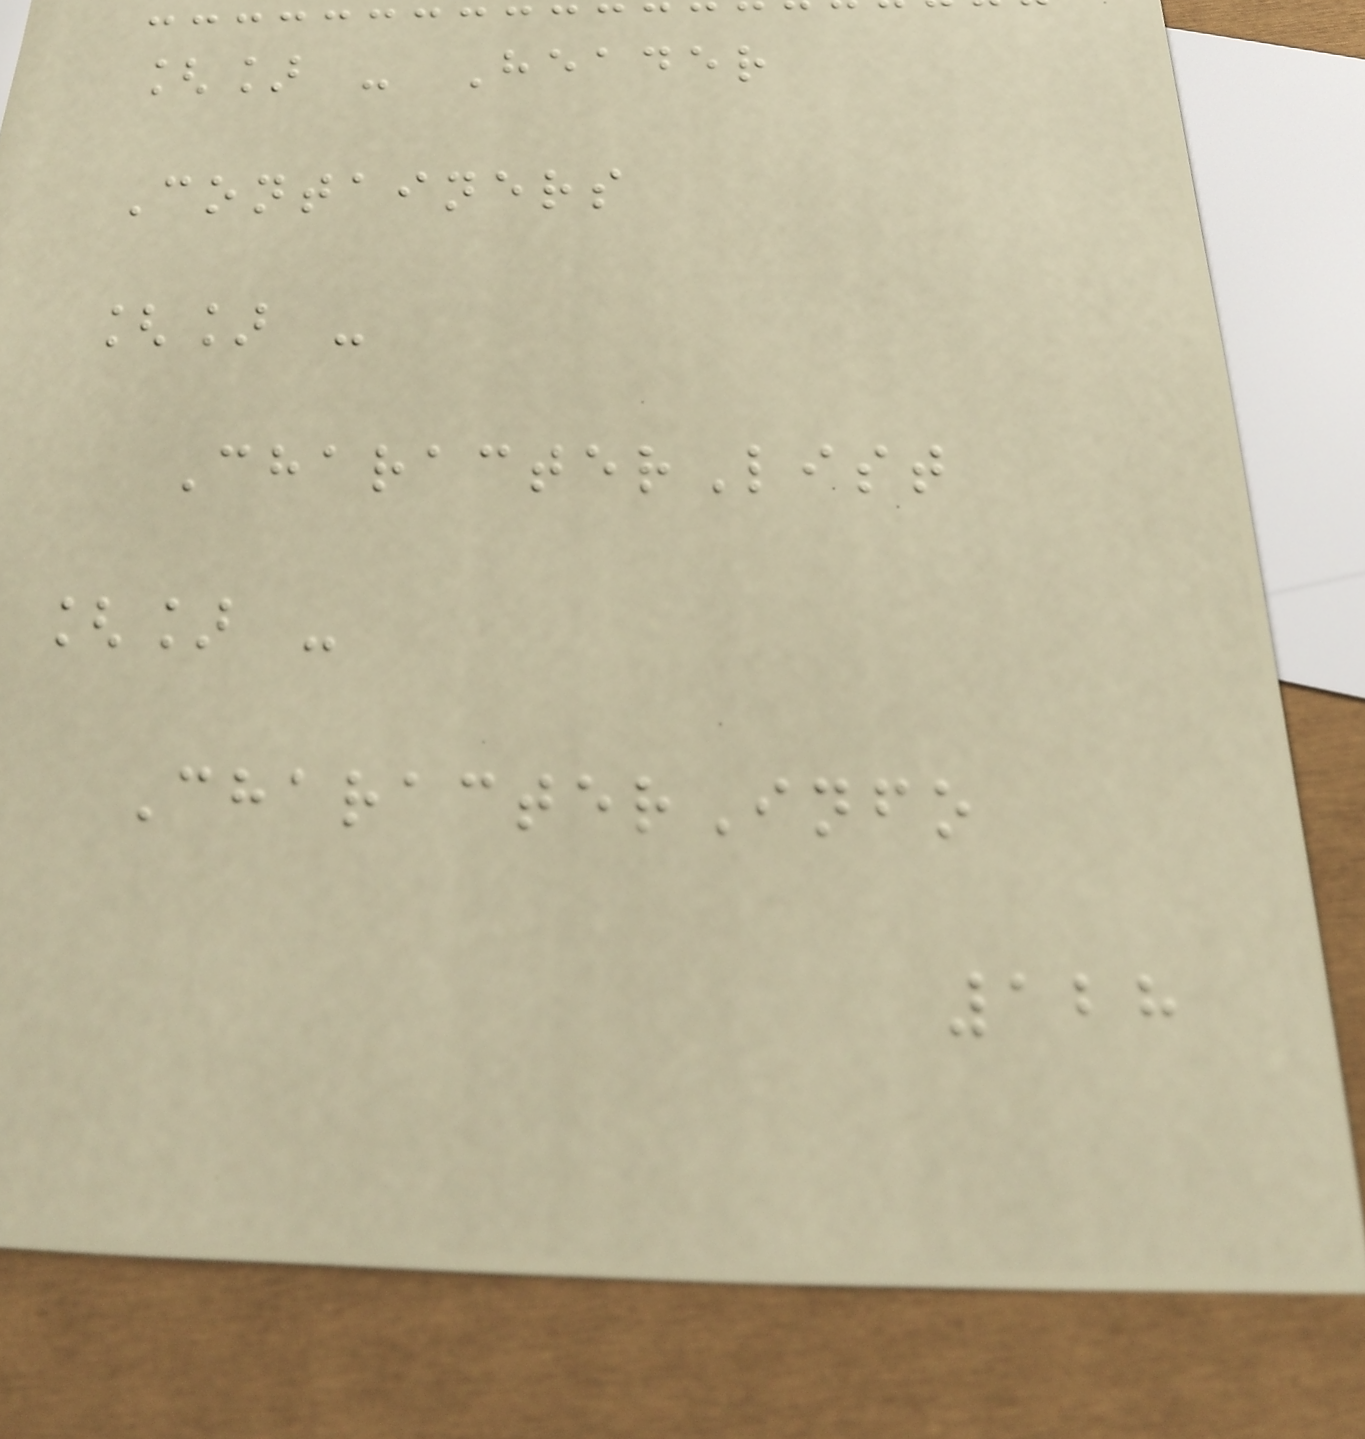[] - Header
Containers
[] -
CharacterList
[] -
CharacterInfo
128
